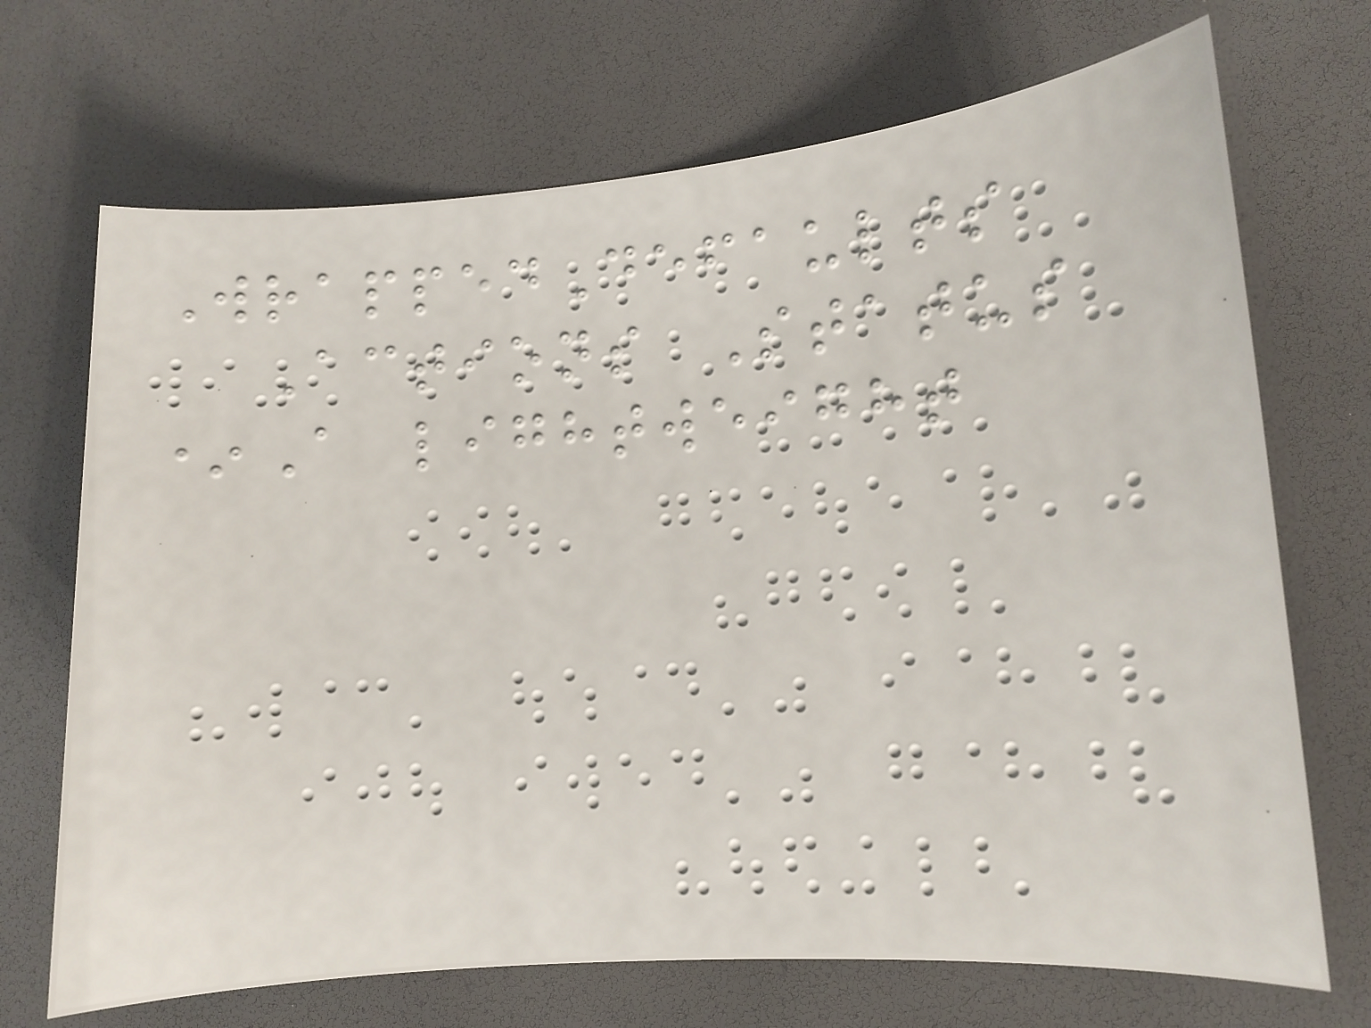WrappedDefaults
Actions Status
*A lightweight
